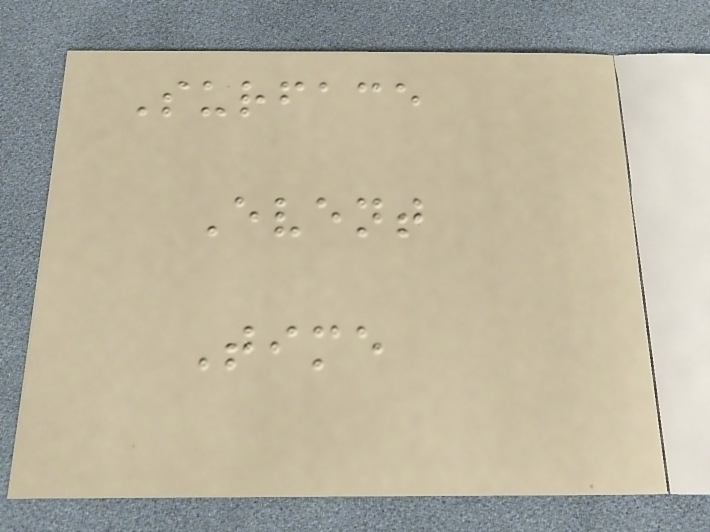Surface
Event
Time
